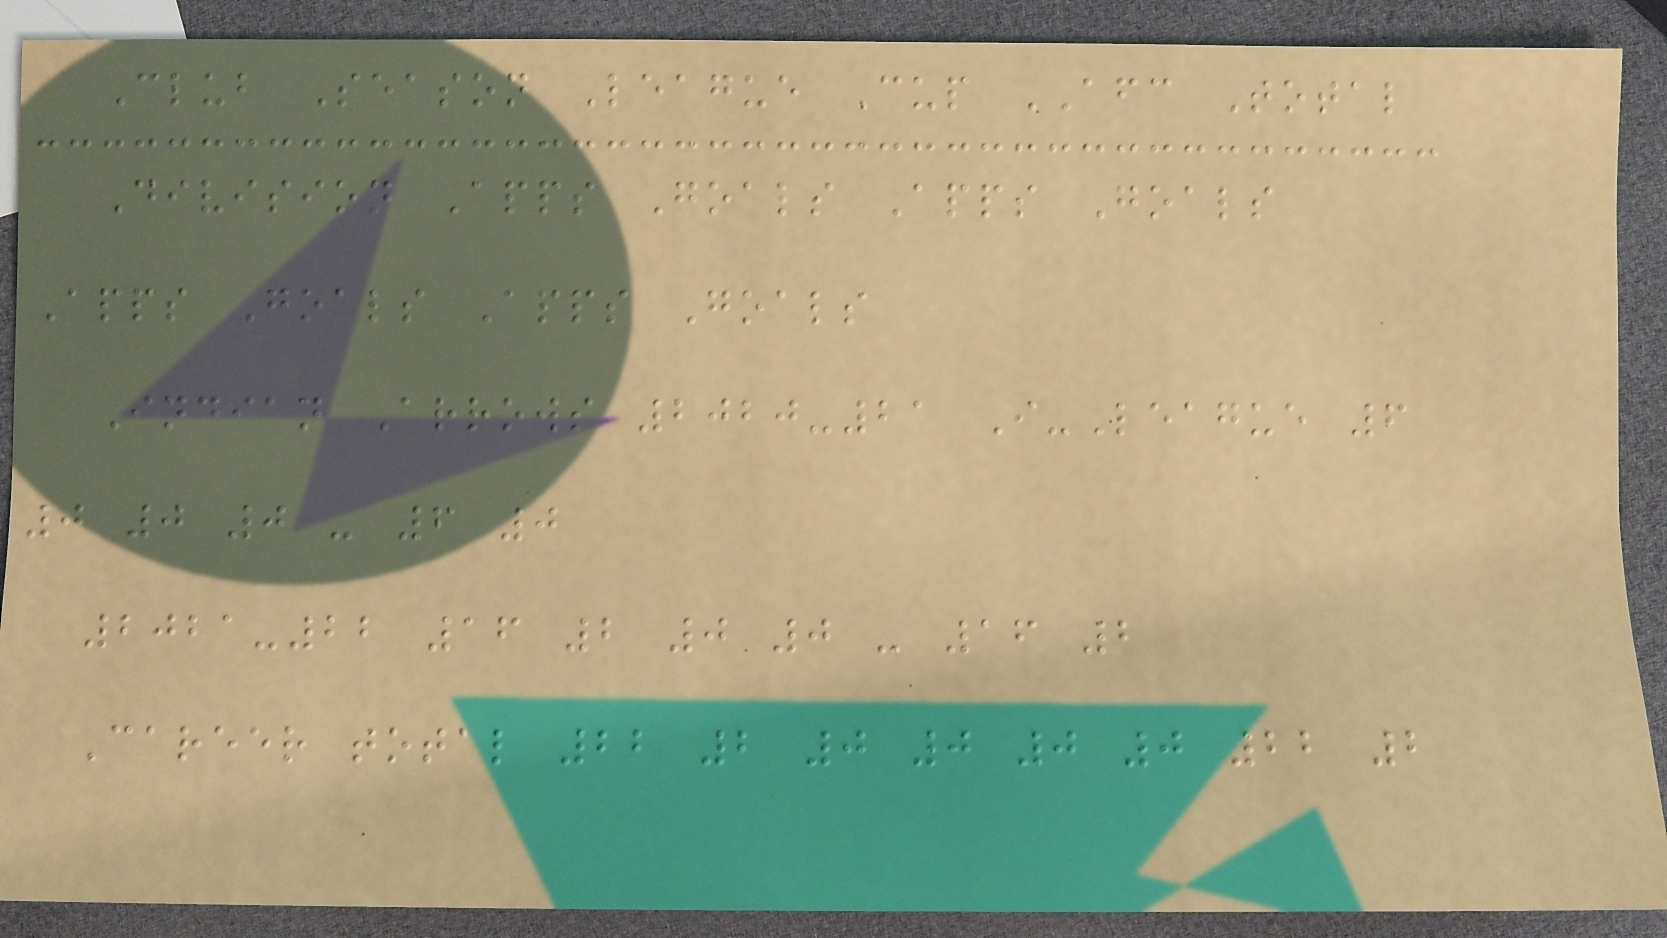Club Season League Cup AFC Total
Division Apps Goals Apps Goals
Apps Goals Apps Goals
Indian Arrows 2020-21 I-League 6
0 0 0 - 6 0
2021-22 16 2 0 0 - 16 2
Career total 22 2 0 0 0 0 22 2
